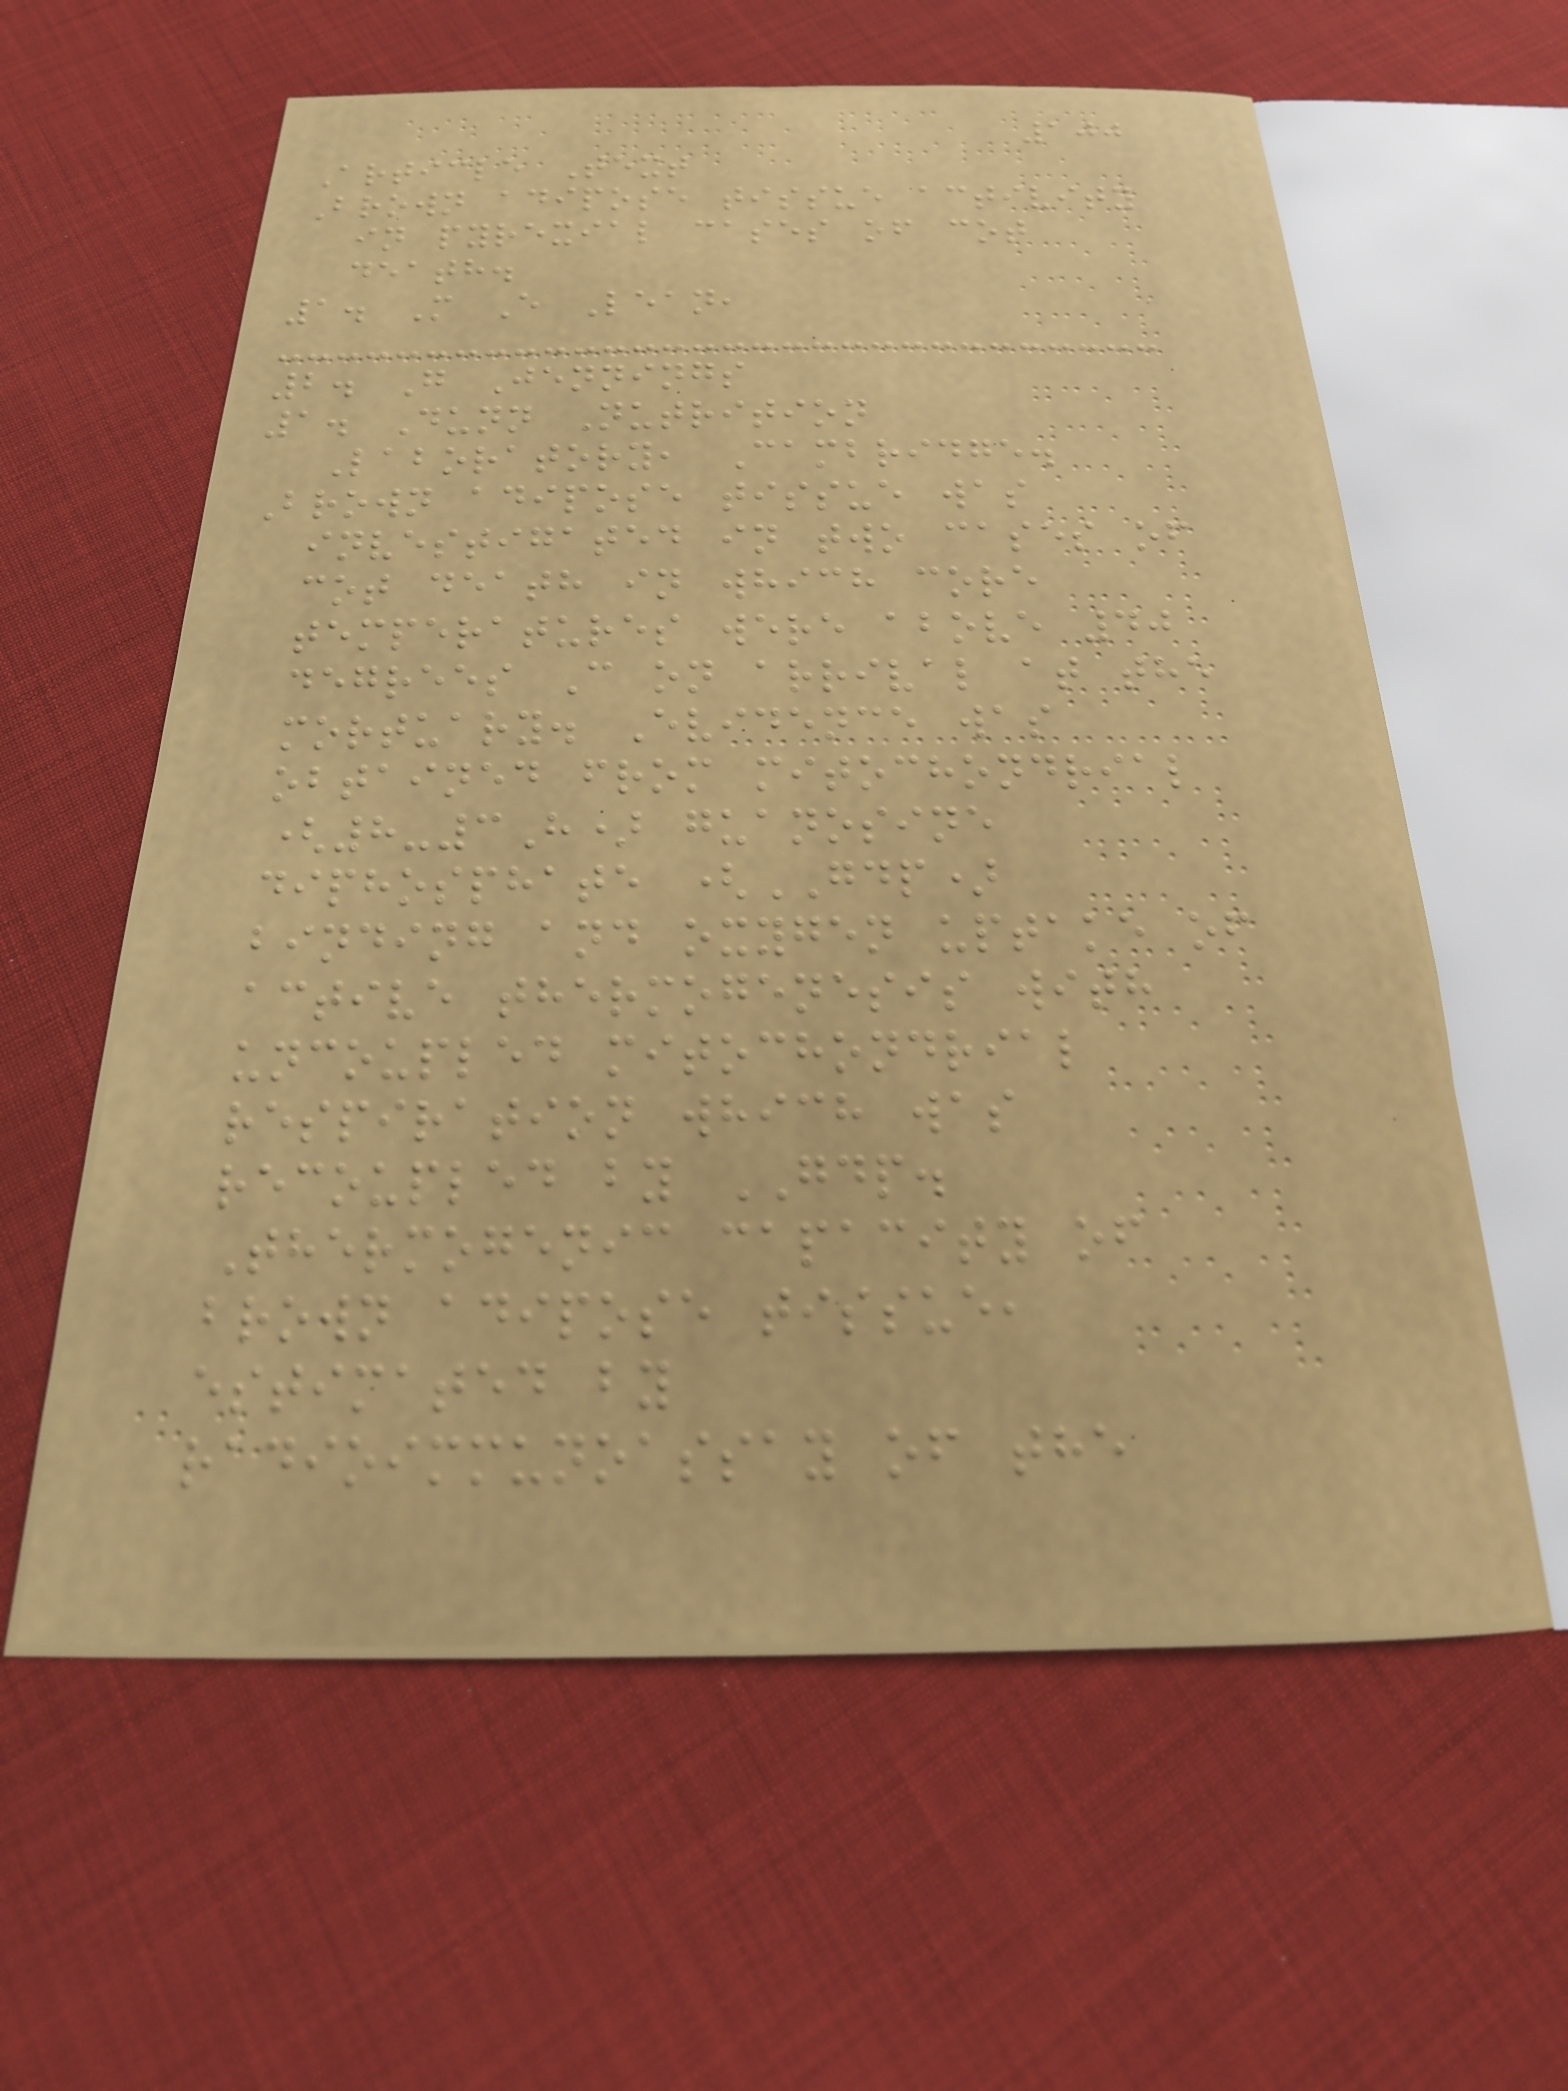100
Article Text
Brown adipose tissue activity
in pyrexial cases of cot
death.
1. M E Lean,
2. G Jennings
1. Dunn Nutrition
Laboratory, Cambridge.
Brown adipose tissue was
investigated in two cases of
cot death in which core
temperatures were above 40
degrees C on arrival at the
mortuary. Evidence was
obtained from mitochondrial
(8-3H) guanosine
diphosphate (GDP)
binding and oxygen uptake of
active thermogenesis with
uncoupled mitochondrial
respiration which was
recoupled by GDP.
Thermogenic capacity of
brown adipose tissue,
estimated by
radioimmunoassay of the
